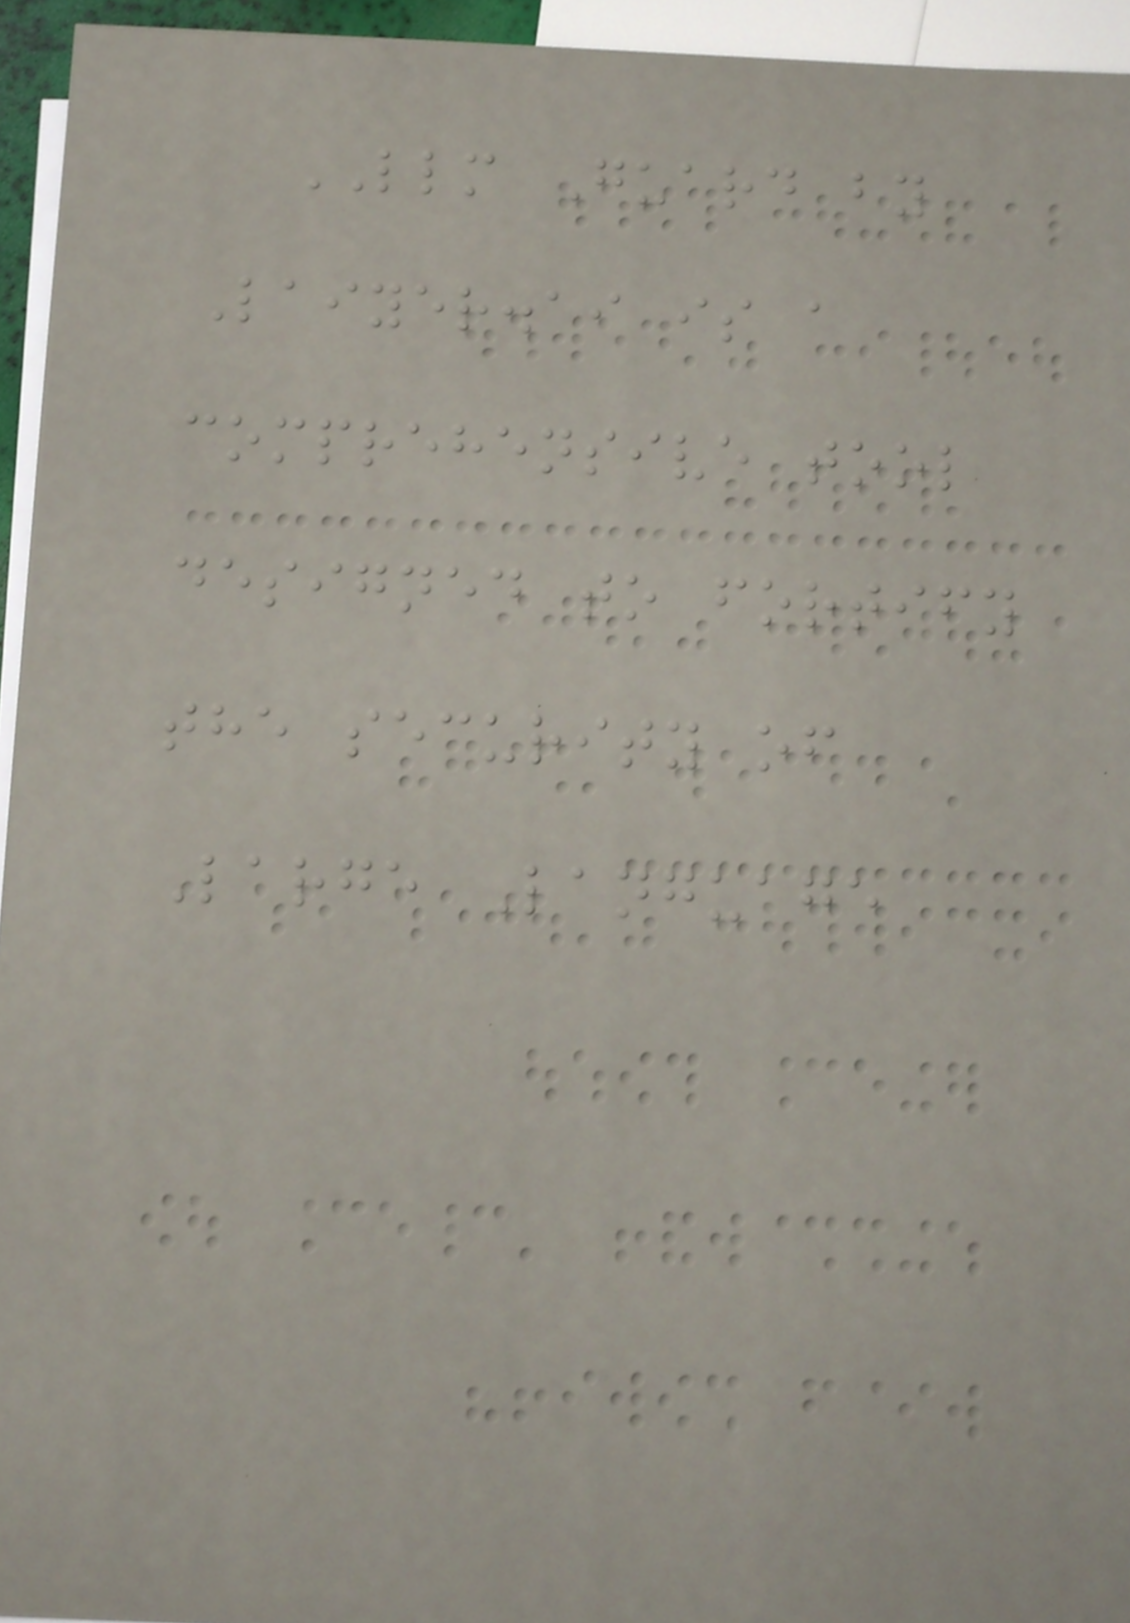LLM Guard by
Laiyer.ai is a
comprehensive tool
designed to fortify
the security of
Large Language
